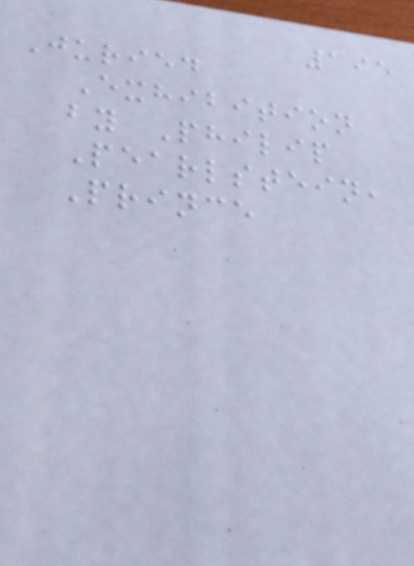195
Juried
Exhibition
by Philip
Pearlstein,
Prince
